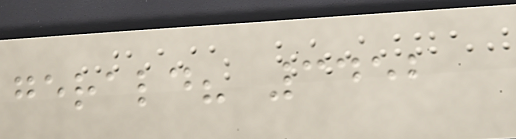gerald? 3452
